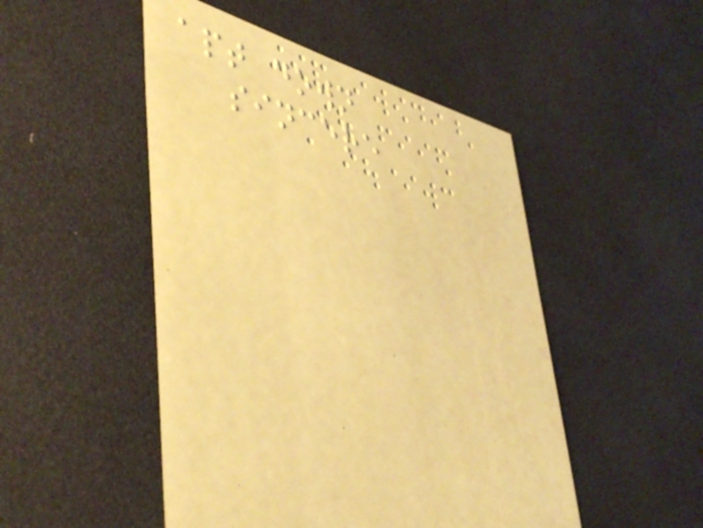apt down
sincere
